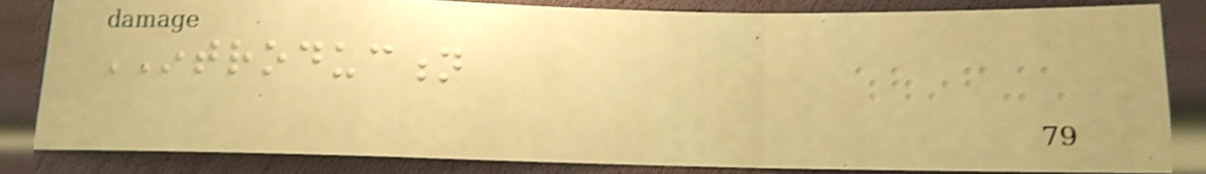INTRODUCTION
